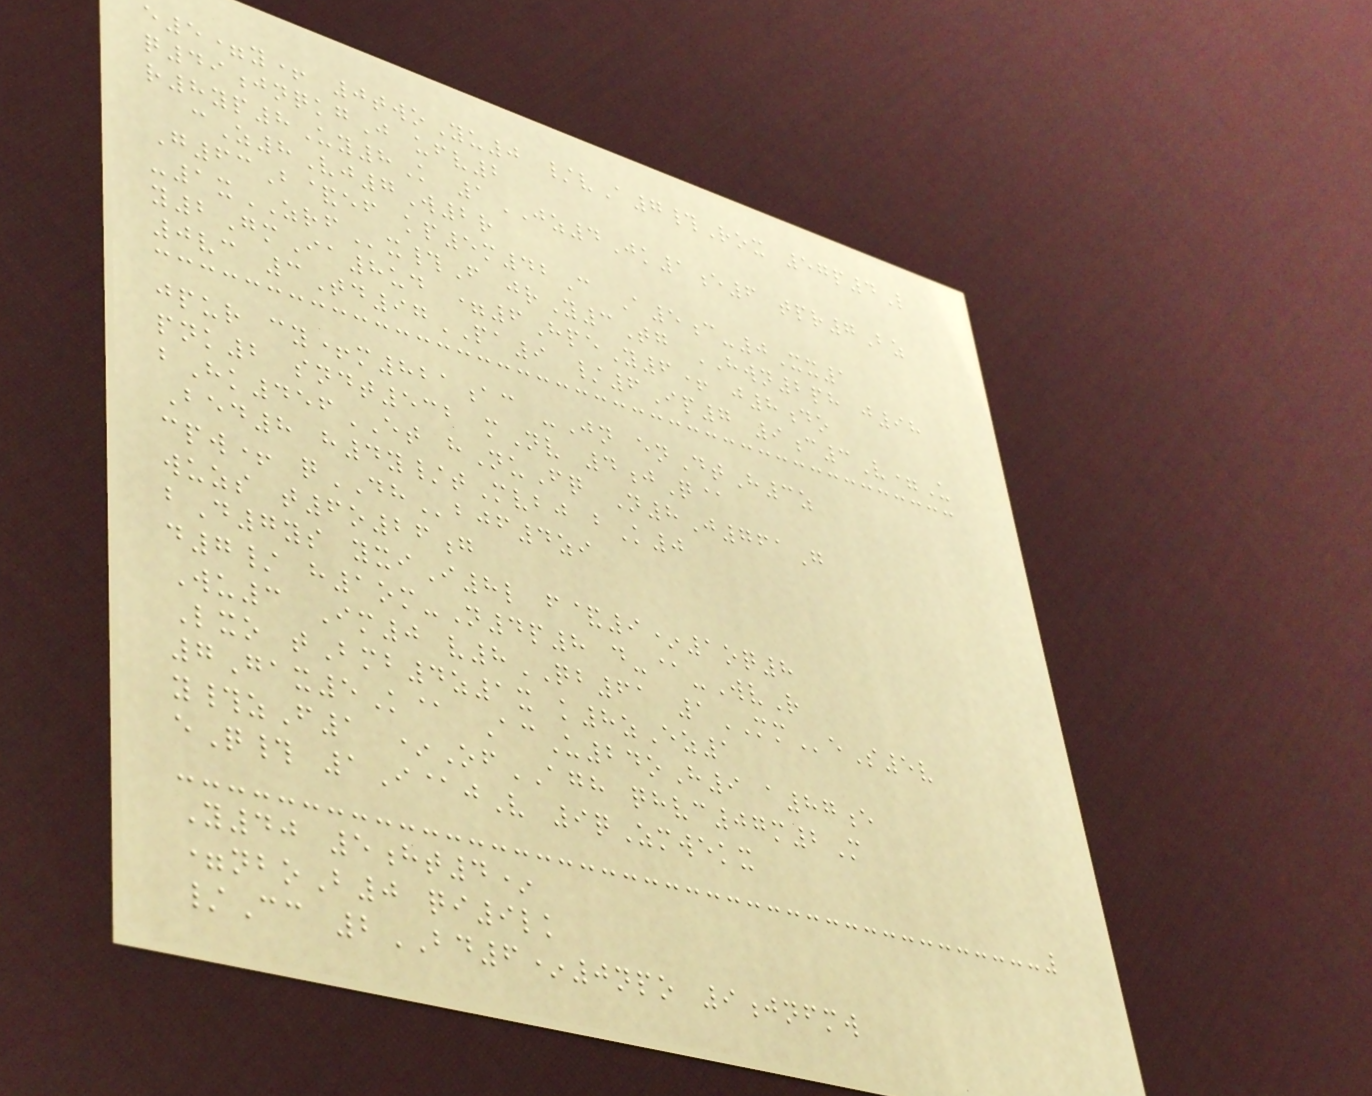e5=y+ 0twoYu0 /vA7#Rox 57p4L
q49jnqkgJ ufv2
r8yp8Uy8K 1JZ4Jk1e6 tpr7Bz
cZ8Vj7W2r
G63B&ef kp5m42C A5c-0Xx1
-1xZRFx#F jrY3Tg HWN2ph j98
y2GmIa8ud =6HpeY6+ j8do
0vc 3Td97PA9 /6Ip7 9c3V=U
jpur cy+m821ac -Jn enDtH3z
pnk2 sndt532 mNv 4jQ@
bHk456ET hNuFq N8J761G
Bed8 h4y/tMvbj bK0
cpw+ qDHbjf4zi
wuzs t6o26g
bD7ys yxiI8l f&9*1oq8
d7/ h1om-N4p8 d-@-WvR
Wu3 Im0 v8QB61 1MMeS5v
Lxo tBmb4z1x k8zEz1
7Gax5K@ AcU24oH9 a87e
y#zF1 *OfAGH qhvc07m2M
eQ# 1I@jV 9qZmwekx
Y40 5ht4*
=nboB0 qi9lk
/Cc 2BD6*0npo 9jnfmw
